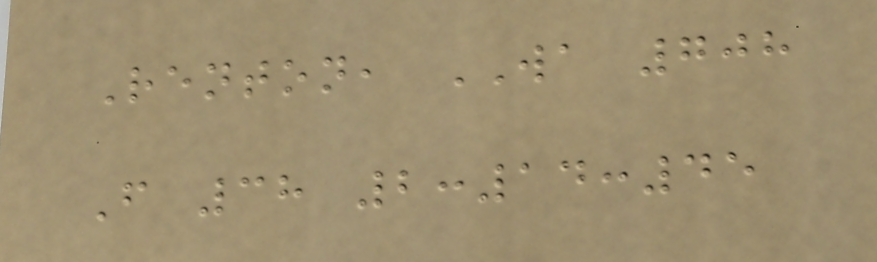Renton, WA 708
F 38 2:14:45
